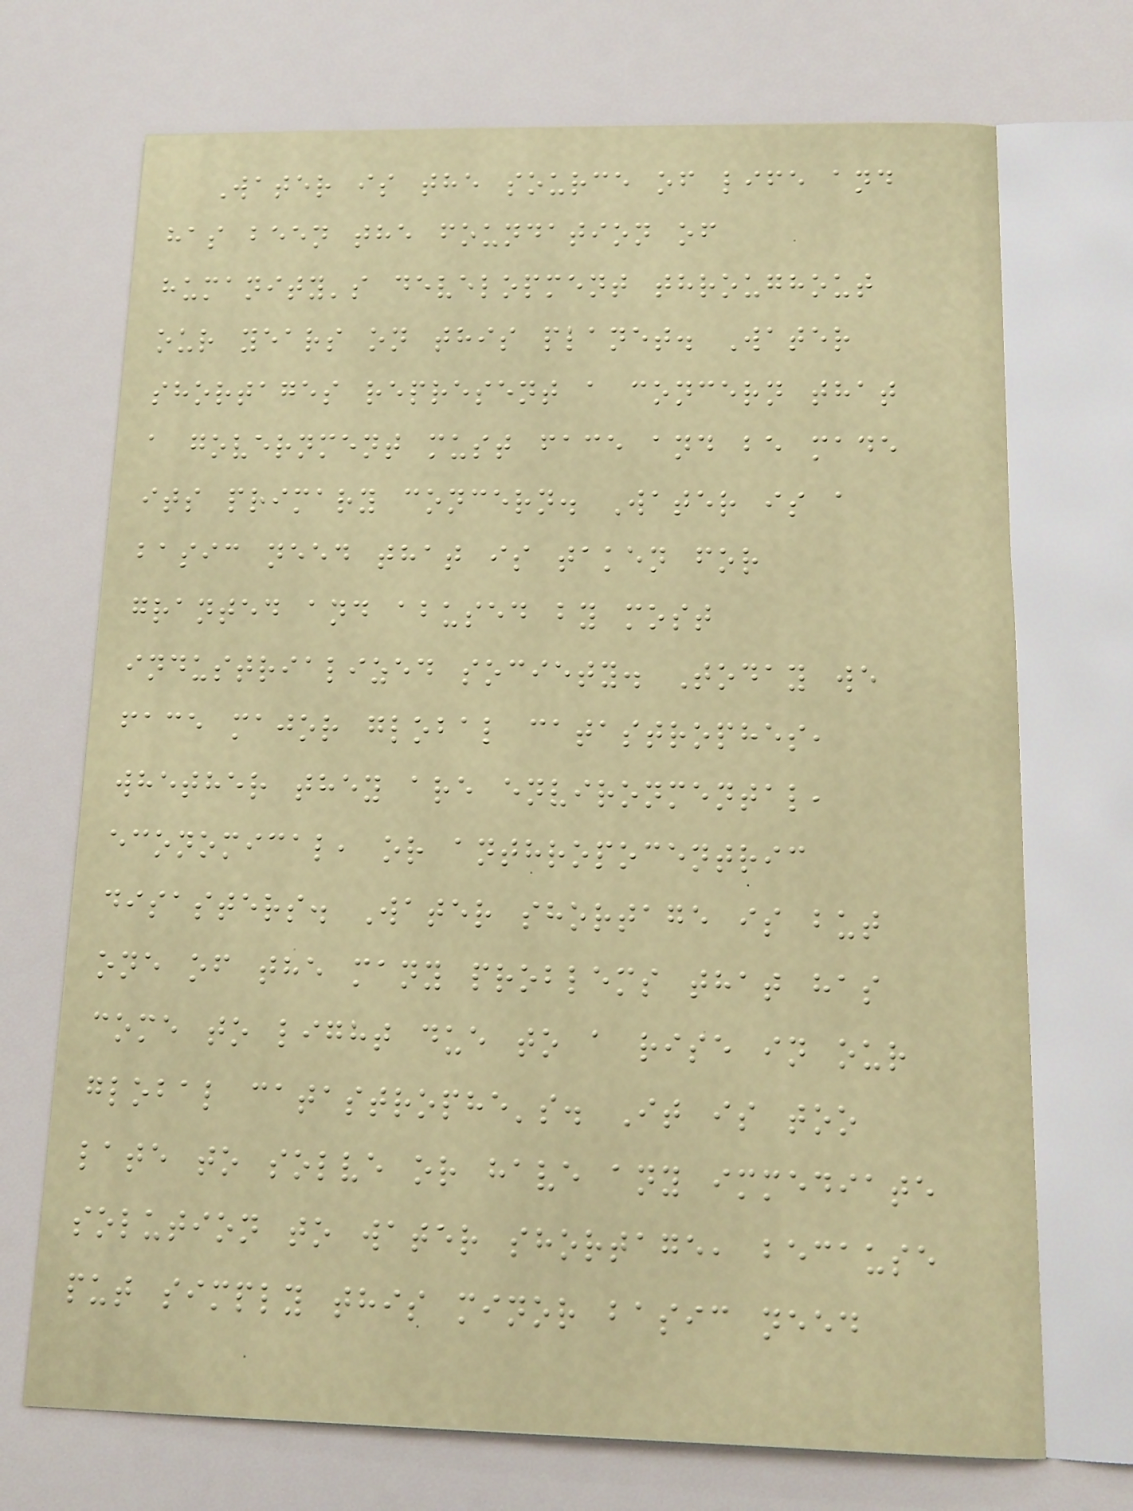Water is the source of life and
has been the foundation of
humanity's development throughout
our years on this planet. Water
shortages represent a concern that
a government must face and be made
its primary concern. Water is a
basic need that is taken for
granted and abused by most
industrialized society. Today we
face major global catastrophes,
whether they are environmental,
economical, or anthropocentric
disasters. Water shortage is but
one of the many problems that has
come to light due to a rise in our
global catastrophe's. It is too
late to solve or have any immediate
solution to water shortage, because
put simply this minor basic need
